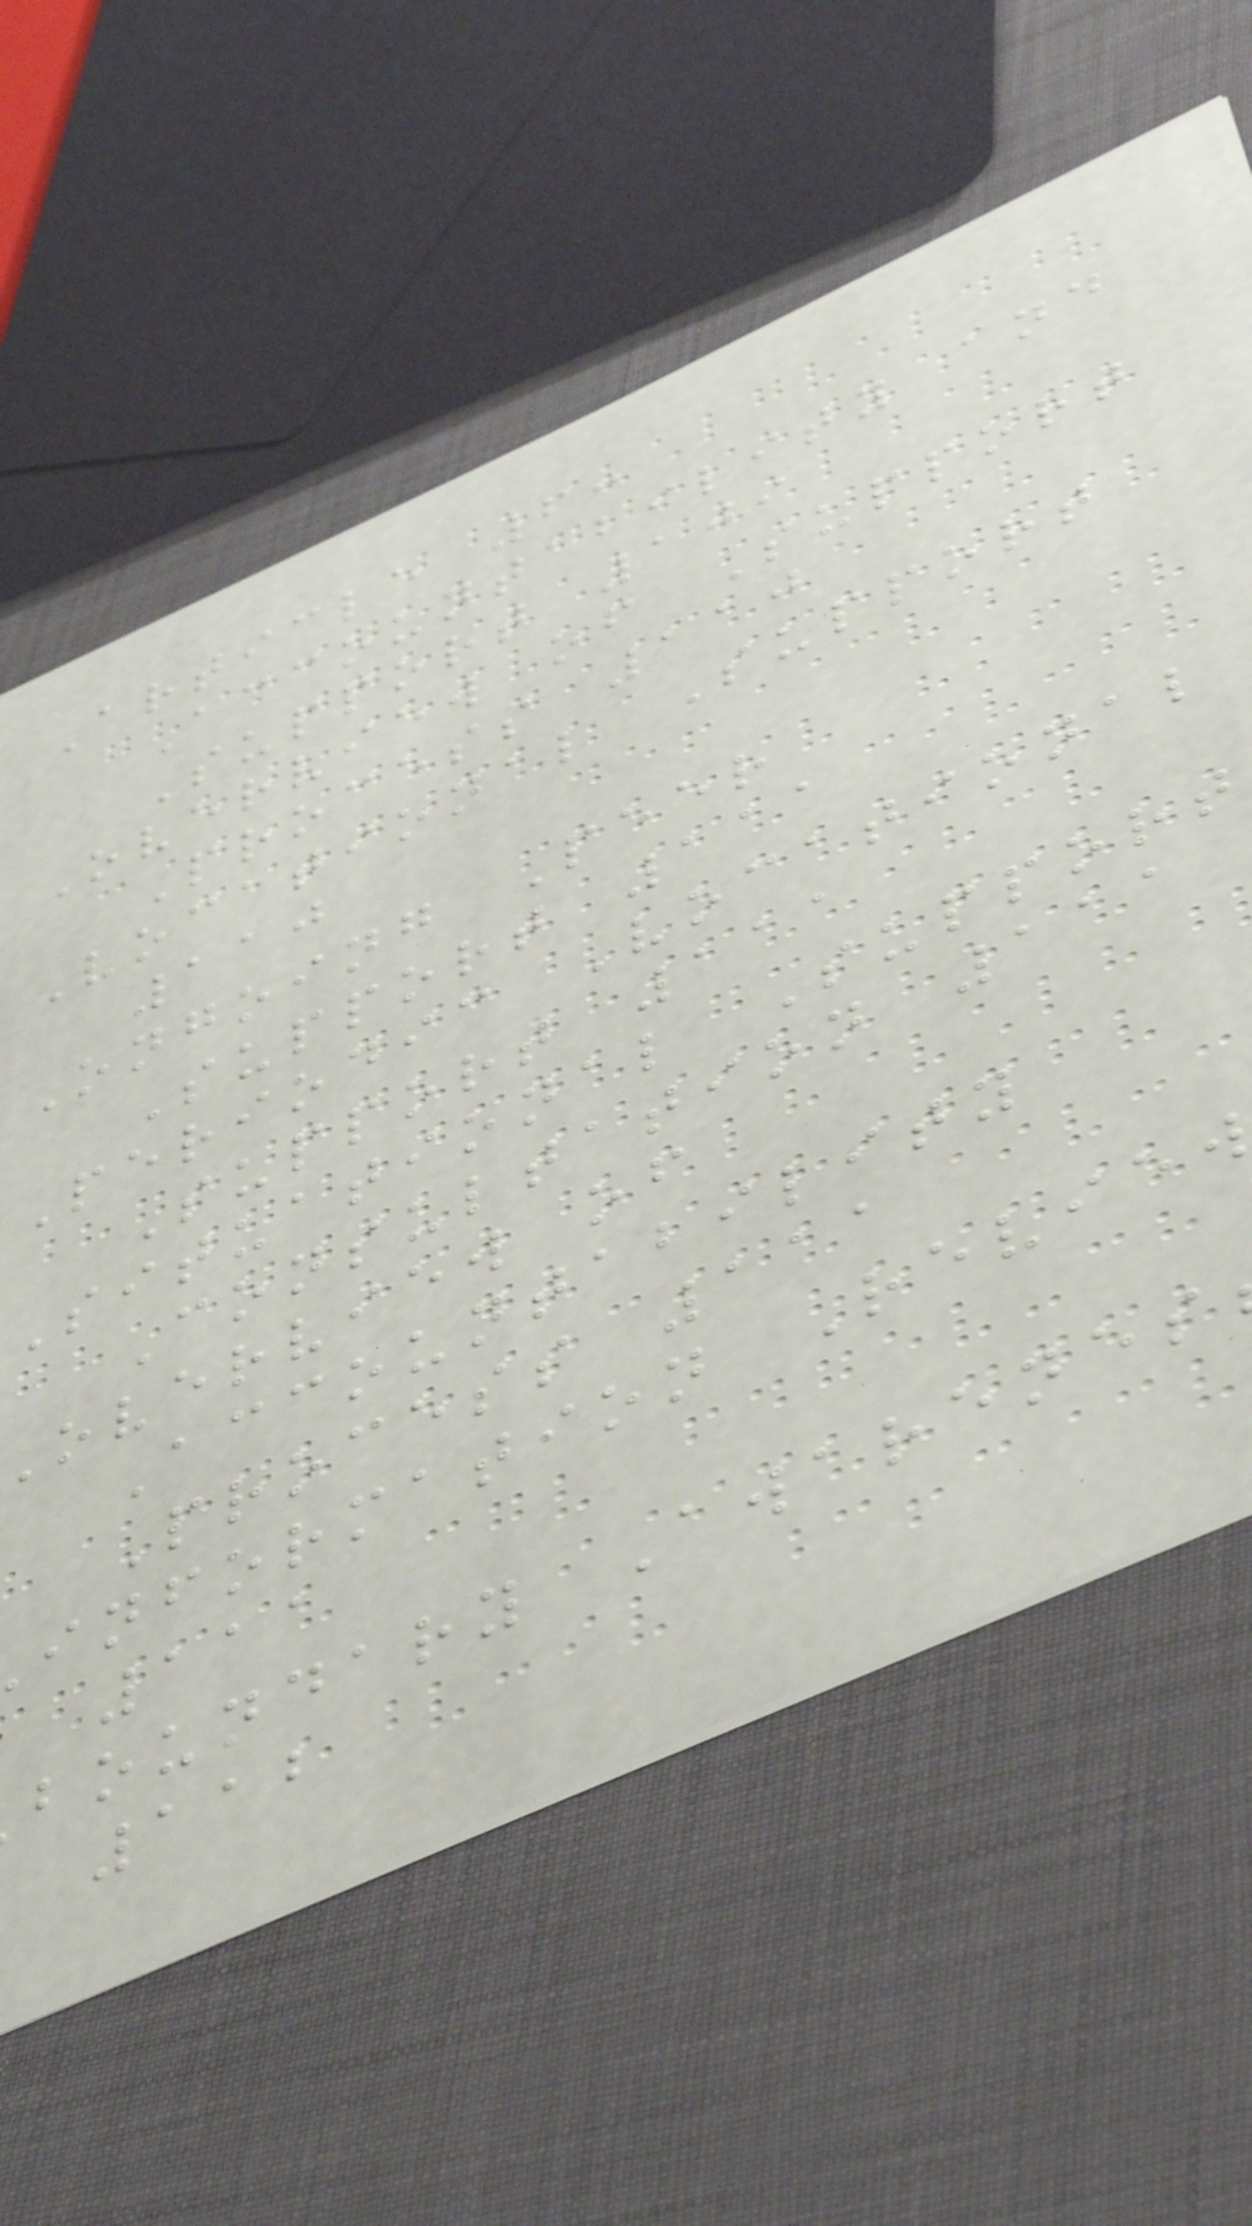Article 6:
Accountability and
Support 109
Overview of Support
Process 110
Vocational Support
110
Ongoing Peer
Support 111
Periodic Vocational
Support 111
Situational Support
Consultation 111
overview of
Accountability
Process 111
information Review
111
boundary Awarenes
112
